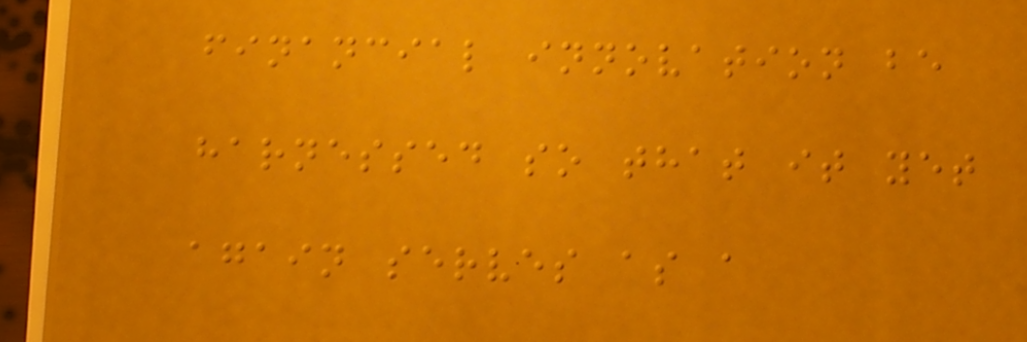financial innovation be
harnessed so that it yet
again serves as a
